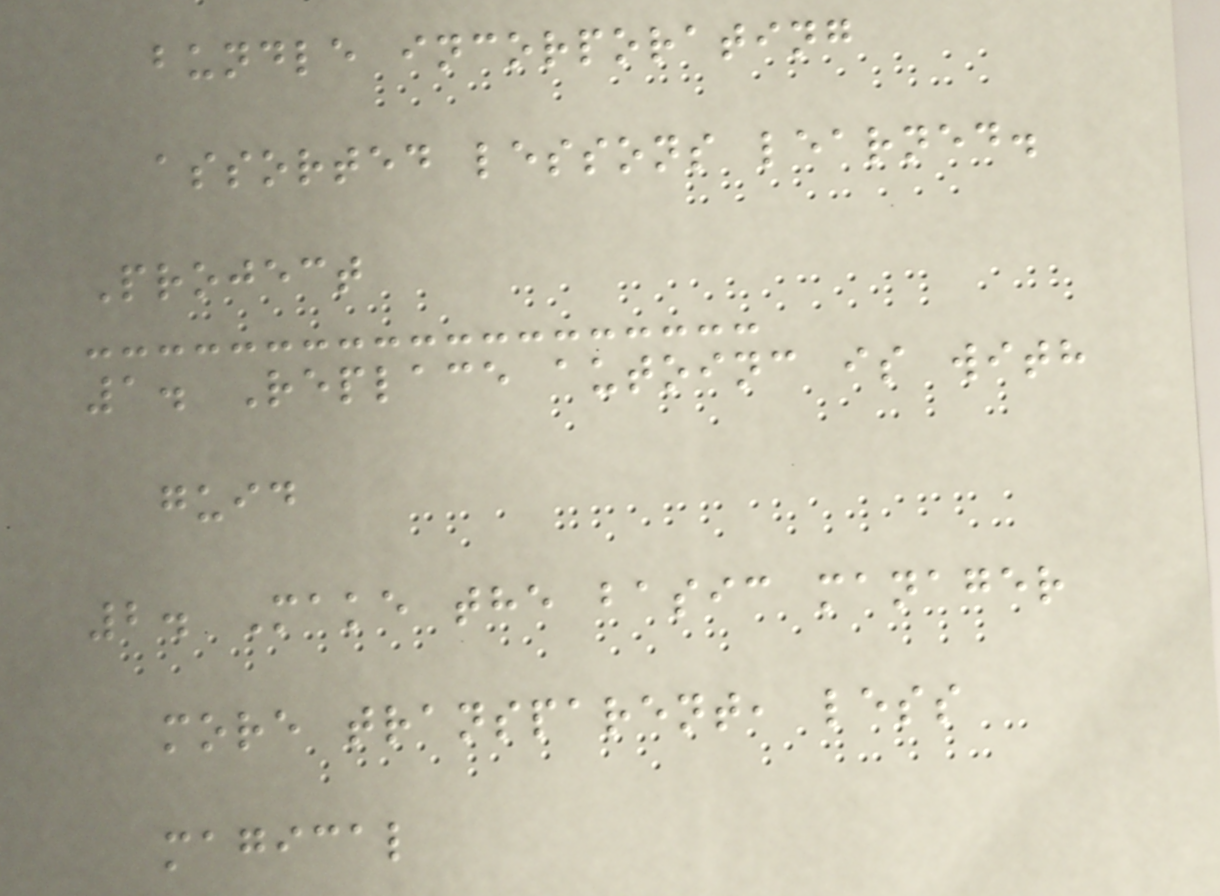bundle incorporating
assorted lessons learned.
Project
1. Replace autoinc is with
guid
2. Make the basic manager
more transparent, less
magical
